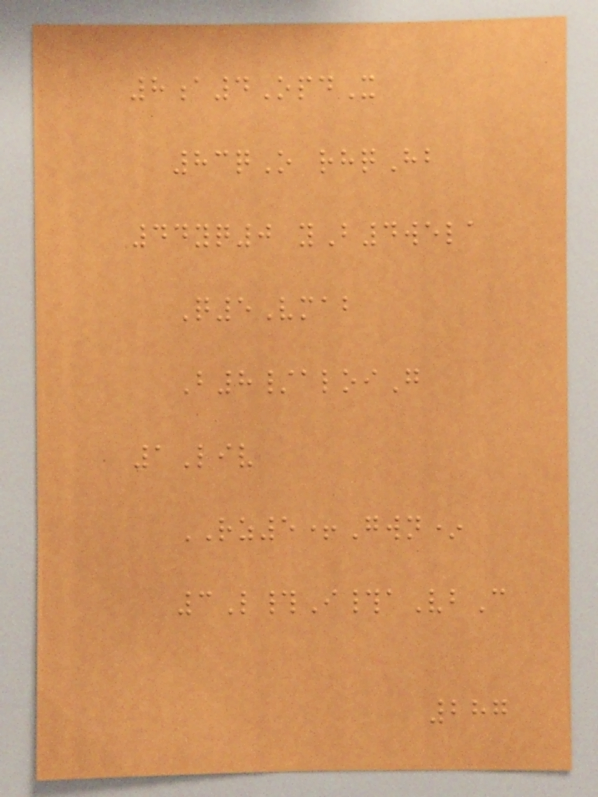8a4OpdX
83qO rhqHb
44yq0 yB4wela
Q5Vmab
B8/aloiG
1Liv
RZ5+Gwn*
3L#I#aVbC
287
